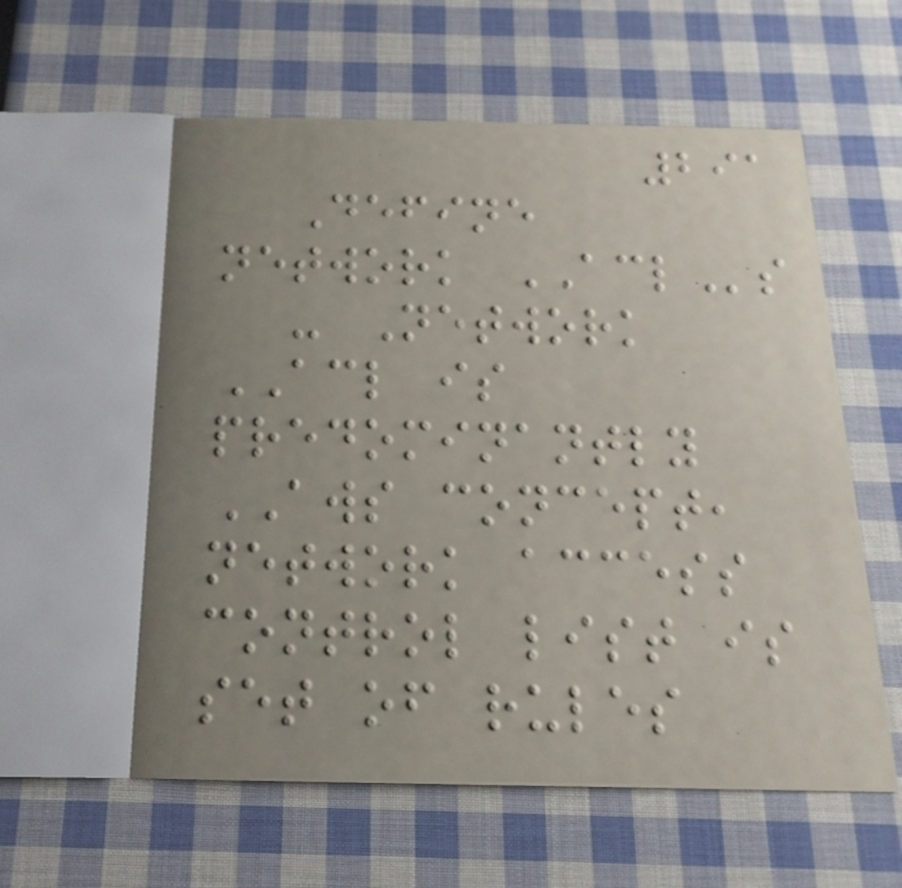291
Define
network ACLs
- Network
ACL is
predominantly
AWS concept,
network access
control list is
set of rules
